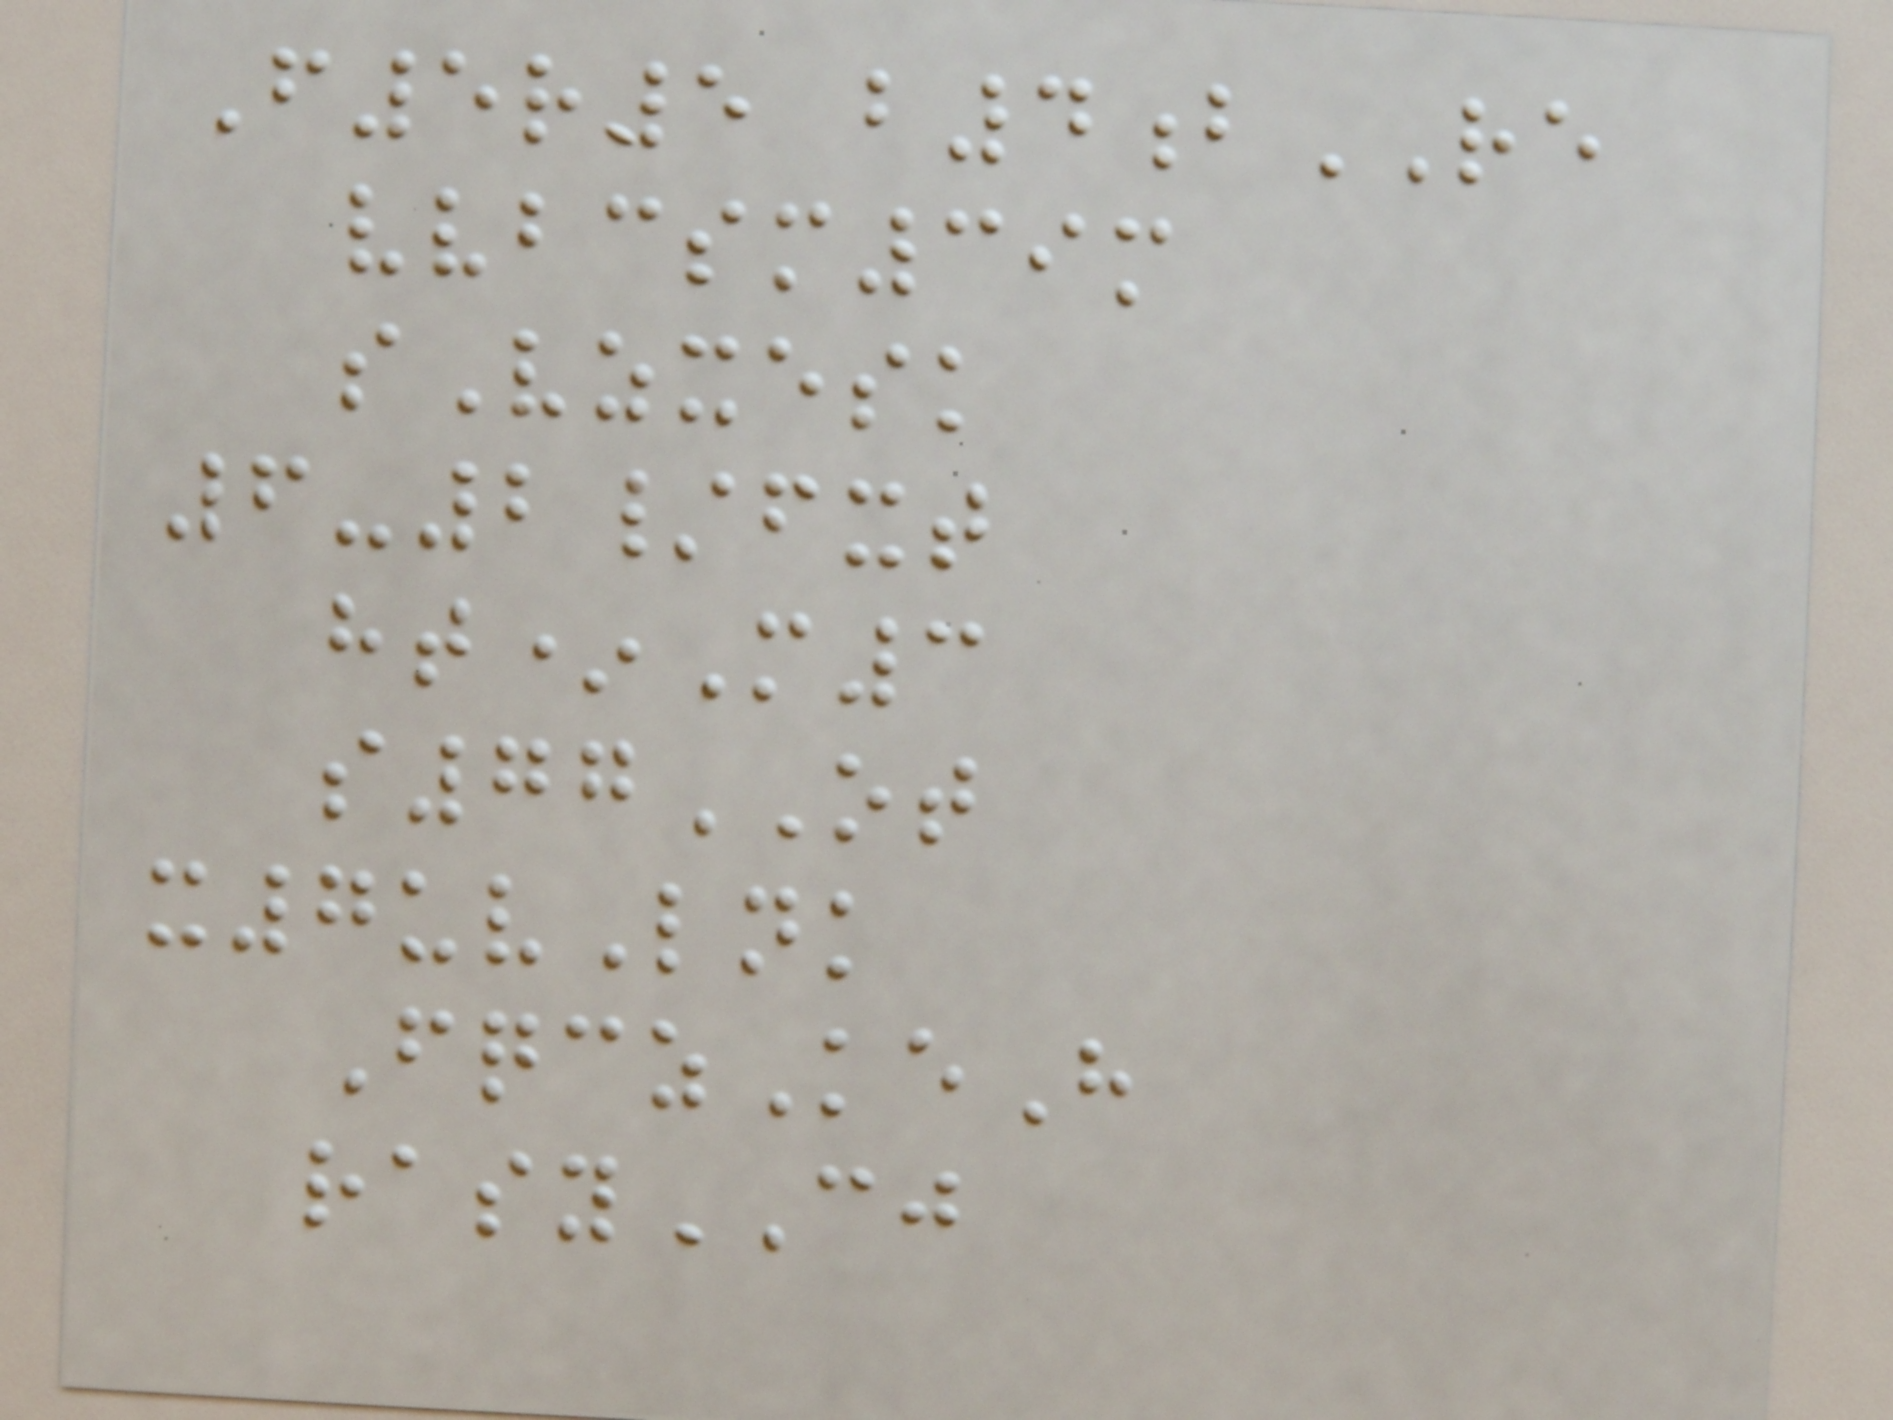F5r5 b4bRE
vvbcsm39m
sVzxesk
6-2/fxt
ht*M3
s77OT
x7uvLnk
FqczKeH
rasyCJ
